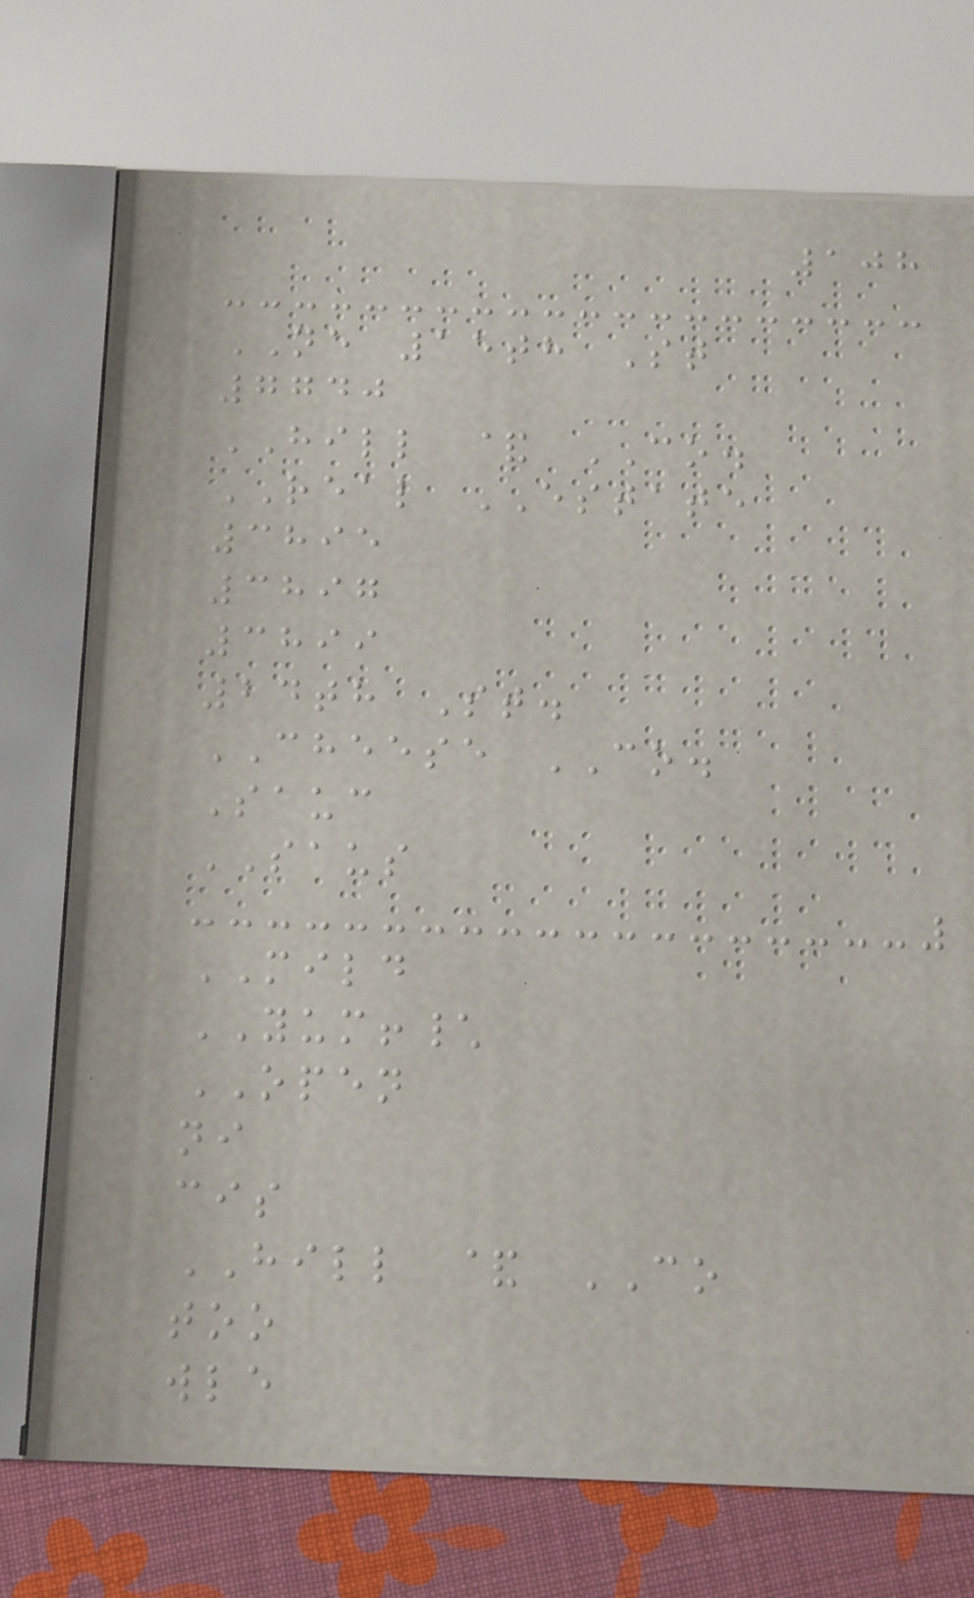108
NE 15th St
7740
HILL & CO.
REAL ESTATE
3895
3897
3899
24th St.
CHEESE CO.
Sauc
SAUS
MILD
YUM!\
OPEN
ni
cis
HILL & CO
too
wle
